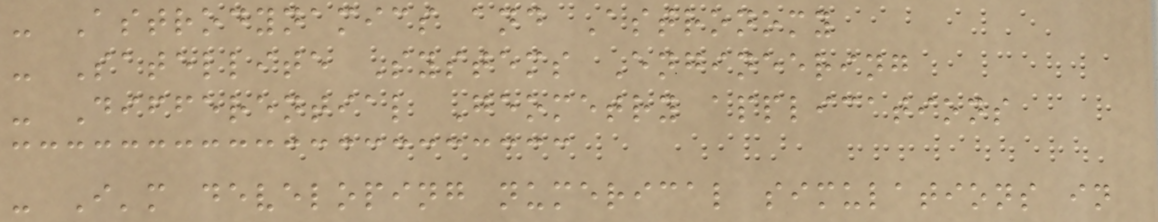- Astrodynamics and Astronomy
- Satellite Systems Engineering
- Differential Geometry applications
- I'm developing numerical simulations in
